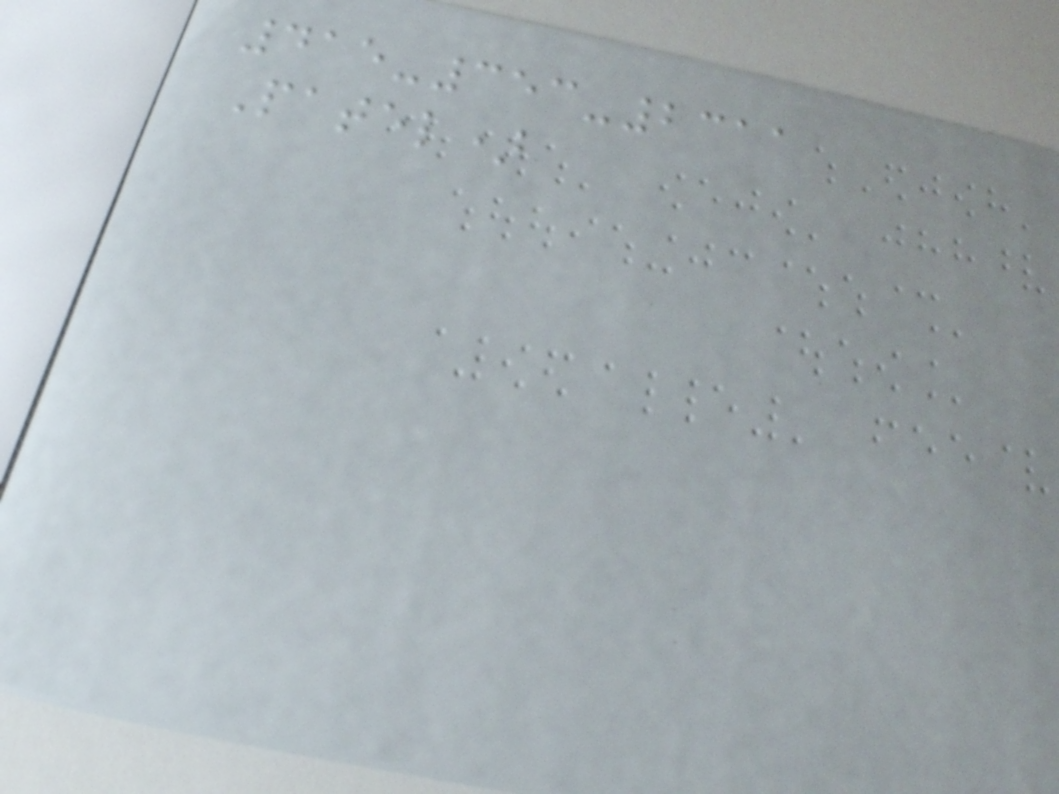415-353-2311
Patel)
